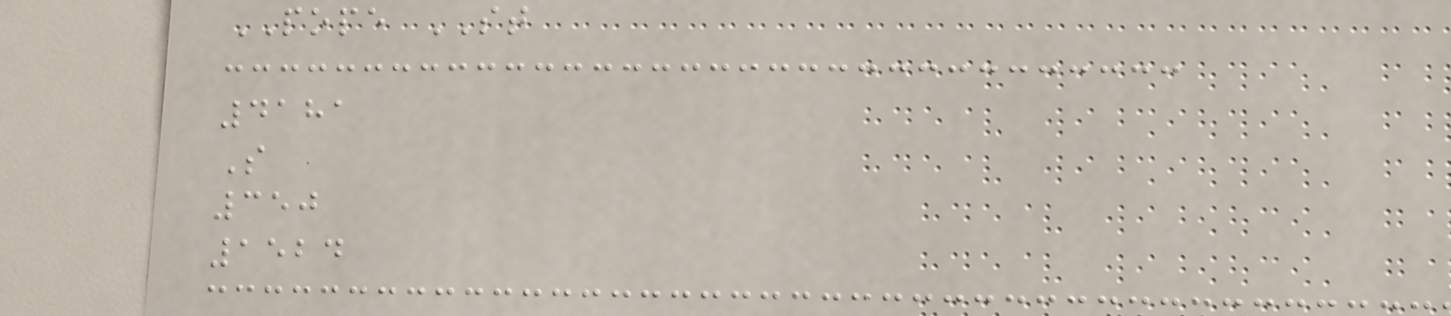POPE ST
4181
S
350
1524
